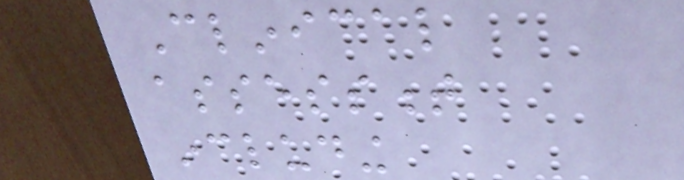Clinical
assessment
including
